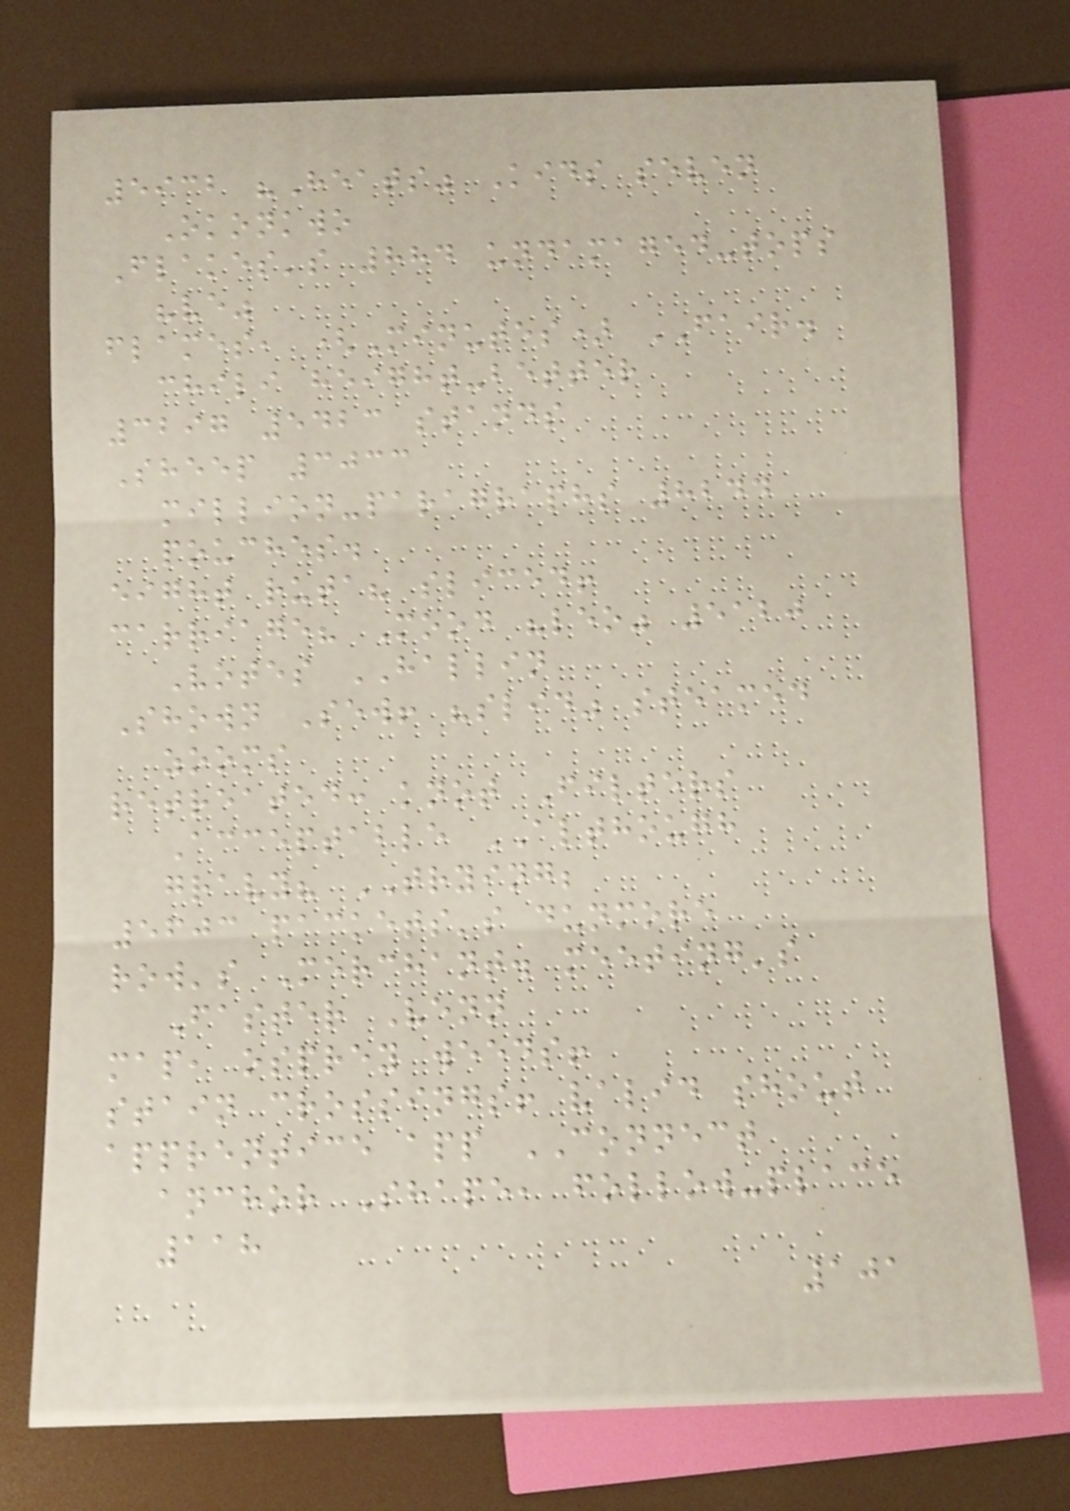5932 "Heats" Kids seven
Okonkwo
Flakes's 884 undamaged-tops
"ve"
flames, (Minutes) FAIR.
chili height-better
3297 5423 stands
Sheep 3033
million-paragraphs 8244
pouches.
eight ruta? sliced!
carriage? Mood "leo" 5120
Votes HALLIN
Shown Sew! "slid" steamed
zooms
retreated: knot Filters
Acceptable ALTHOUGH
gravy? TRYING;
5603 packets's dunmore
row's Merchant. meeting's
Faster Venn
map, osprey weeds!
stain crossings! valid shout
apprentice app CONNECT
anchor Shape, follow-place
118
101
